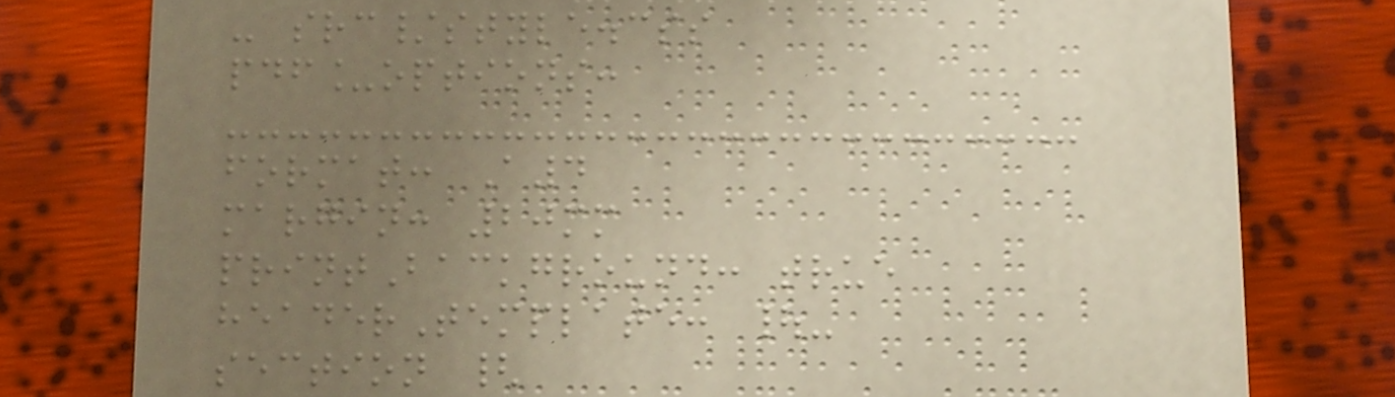- src/style.css
pdf_options:
format: A4
margin: 20mm
printBackground: true
headerTemplate: |-
section {
